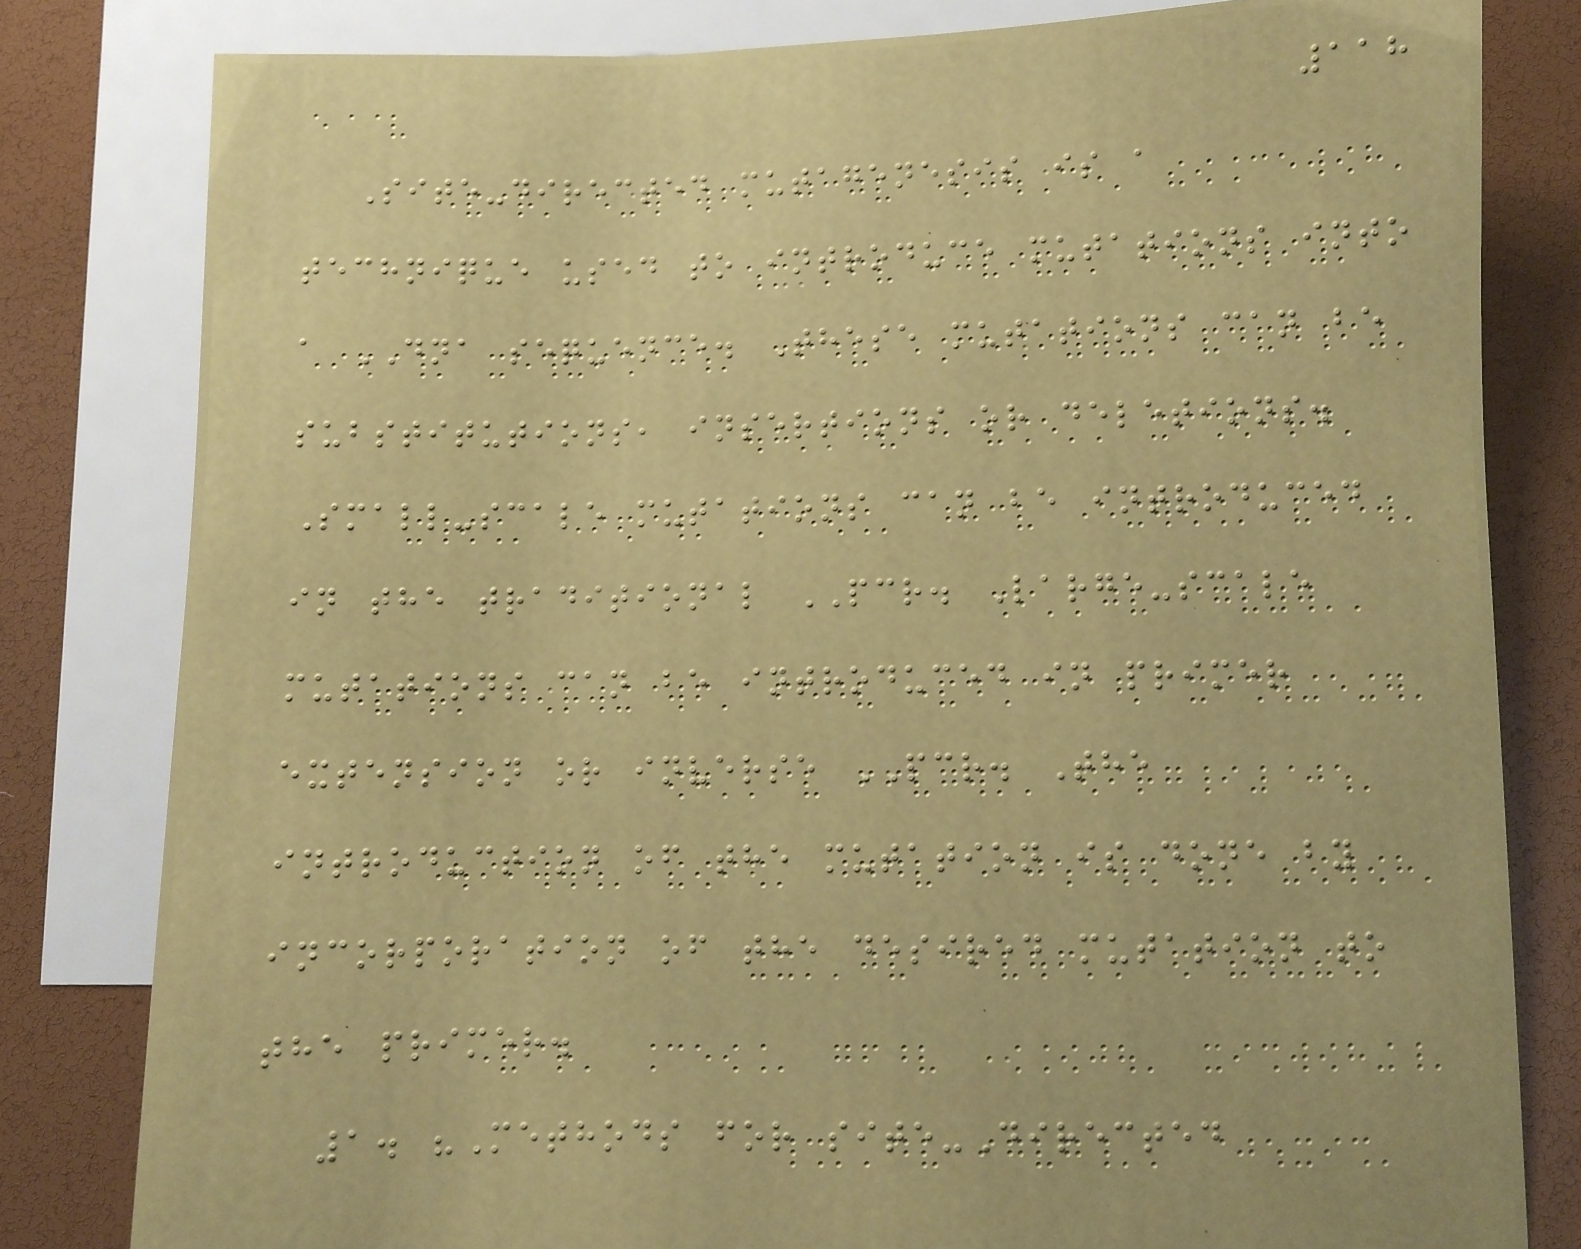118
Site-directed mutagenesis is a
technique used to introduce mutations into
a DNA sequence. These mutations can be
substitutions, insertions or deletions.
Small-scale mutations can be introduced
in the traditional PCR. Large-scale
mutations can be introduced in primer
extension or inverse PCR. The
introduction of the mutation is done by
incorporation of the desired mutation to
the primer.
1. "Methods for site-Directed
